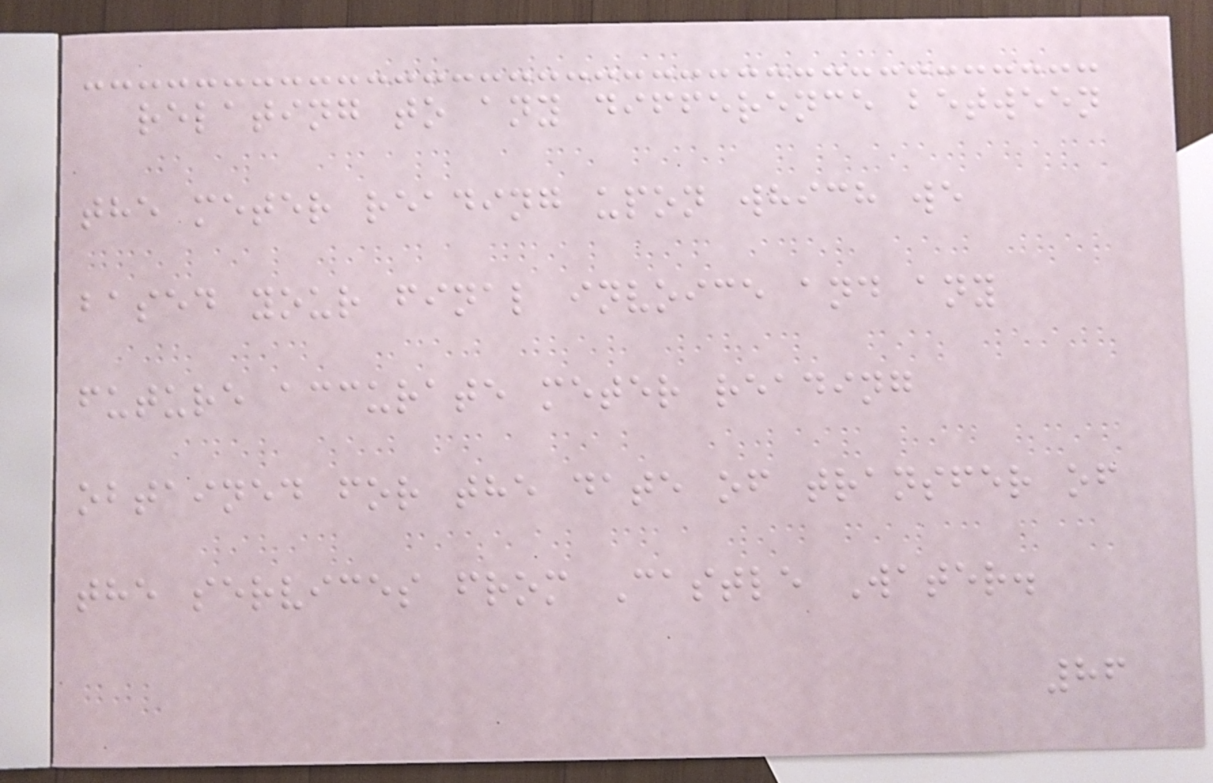relating to any difference between
the meter reading upon which we
based your final invoice and any
future accurate meter reading
obtained for the date of transfer of
the services from Castle Water.
86
